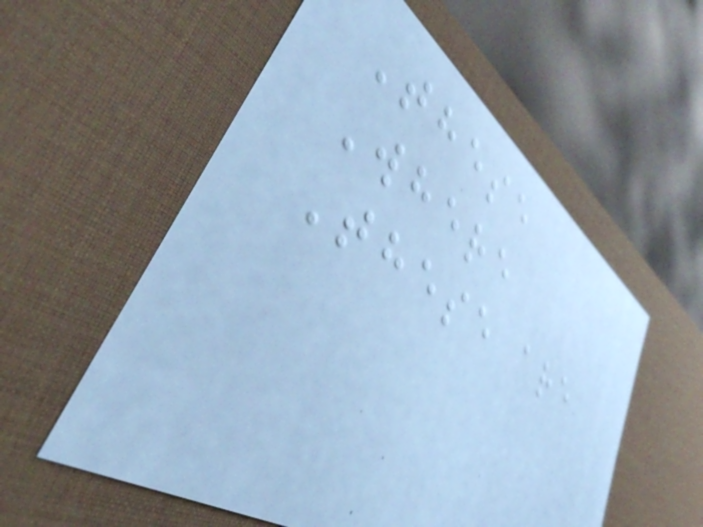These
Where
These are
